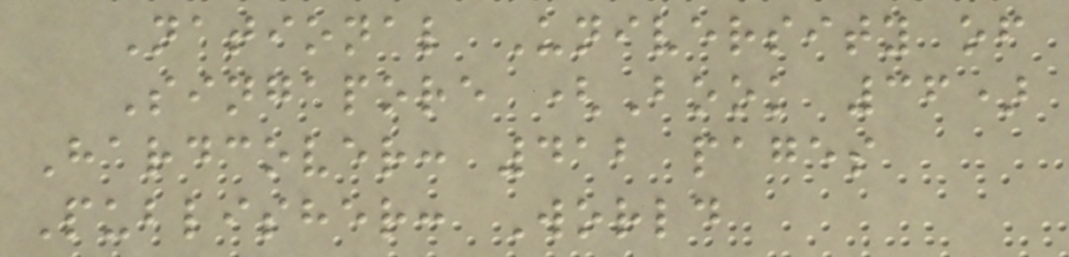National University of
Singapore (Book 36)
Hardcover: 412 pages
Publisher: World
